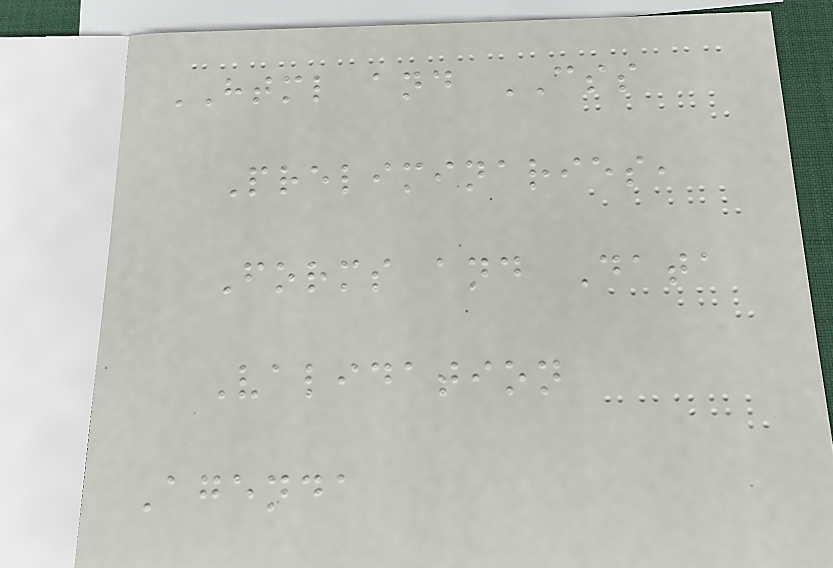HTML and CSS
Preliminaries,
Forms and Data
Validation
Agenda
